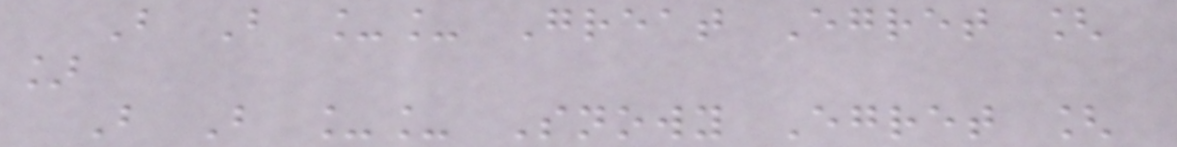B B __ Great Egret [
]
B B __ Snowy Egret [
